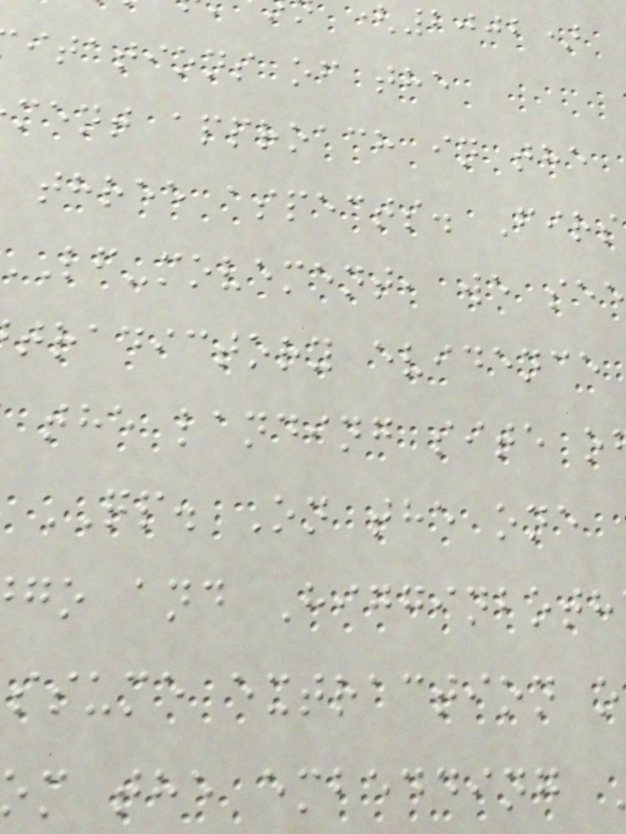2002)
itations of the
ment approach in the
three aspects. Firs
lf-movement, we see
tradictory evidence
the landing site o
QP. On the one
go and Higginboth
ssume extraction o
m the embedding
